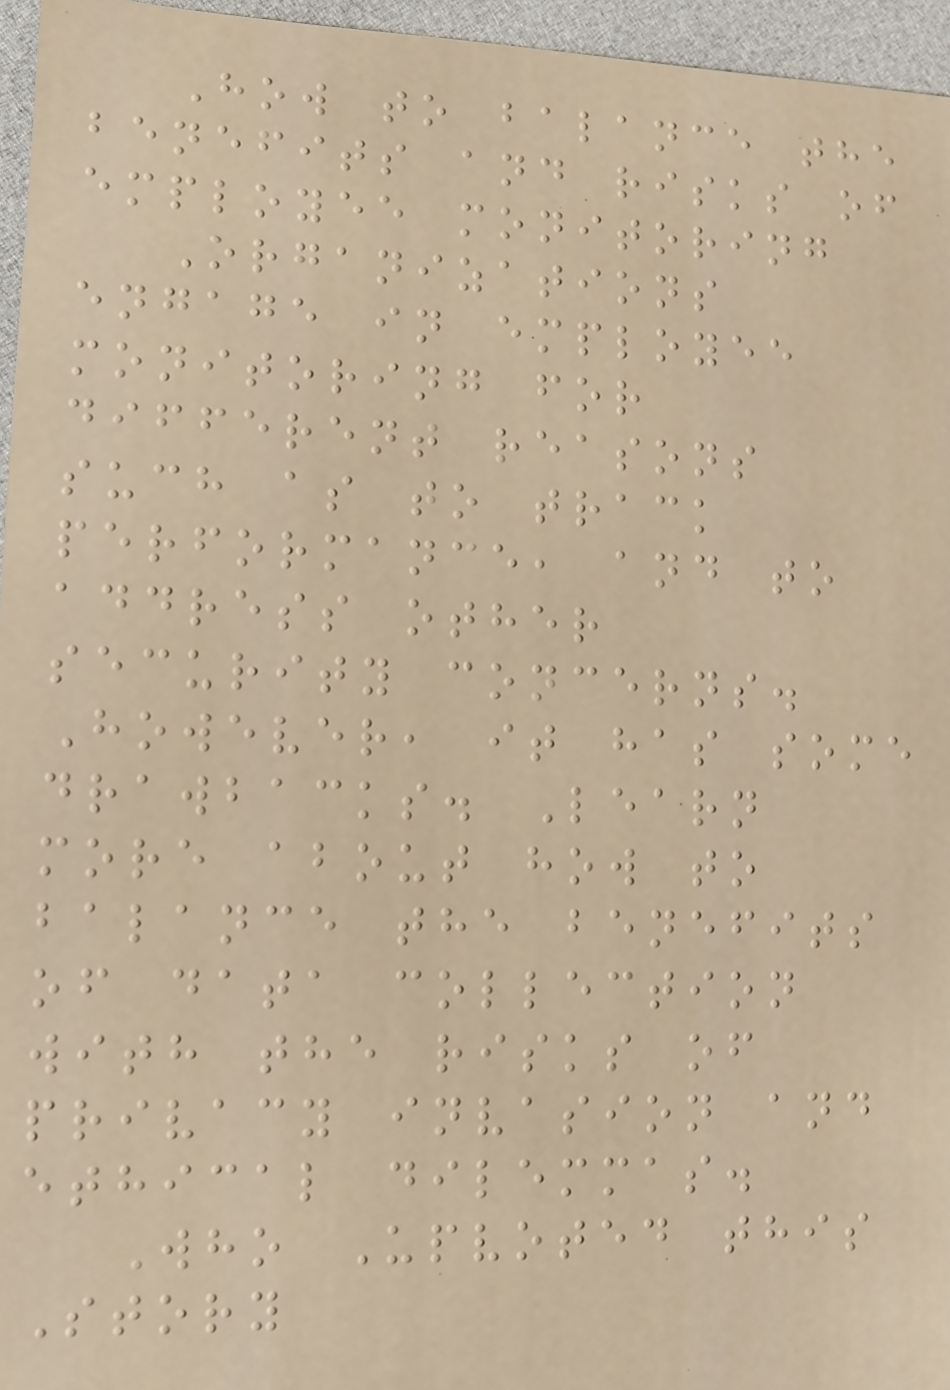How to balance the
benefits and risks of
employee monitoring
Organizations
engage in employee
monitoring for
different reasons
such as to track
performance, and to
address other
security concerns.
However, it has some
drawbacks. Learn
more about how to
balance the benefits
of data collection
with the risks of
privacy invasion and
ethical dilemmas.
Who Upvoted this
Story
